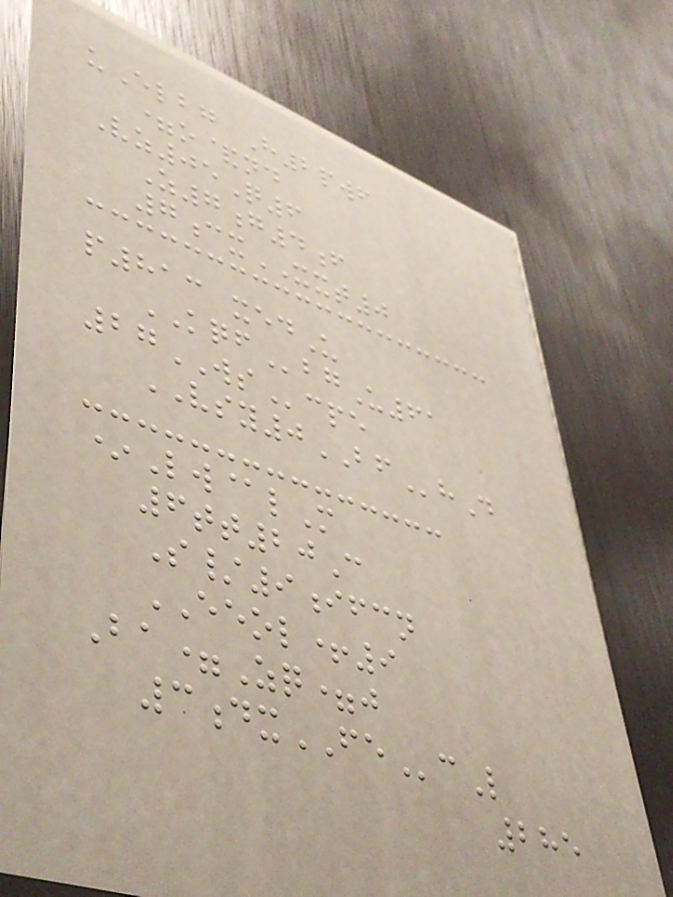uElbg H2pwf
=o&nd
Vz05Q6
Z7g4f
7cxXXT0
p813 xedU
KQFbgU61
27WScpe
VSY0BFhD
*Lw@lM
6tt20C
S/9ifcn
EEOL+9
Ba=Zq=j
3dxFEcL
285
